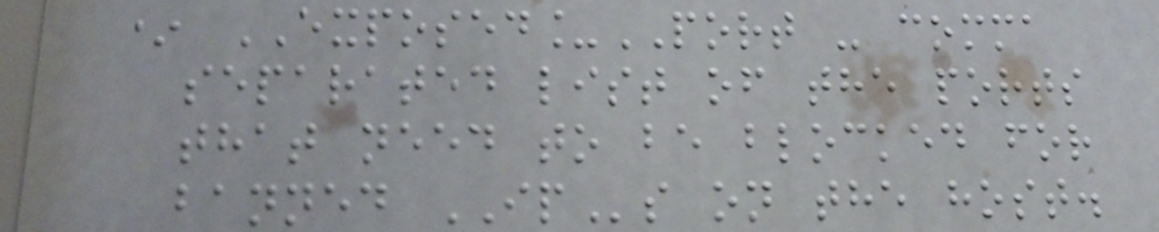* EXPOSED_PORT - comma
separated list of the ports
that need to be blocked for
banned IPs on the host.
